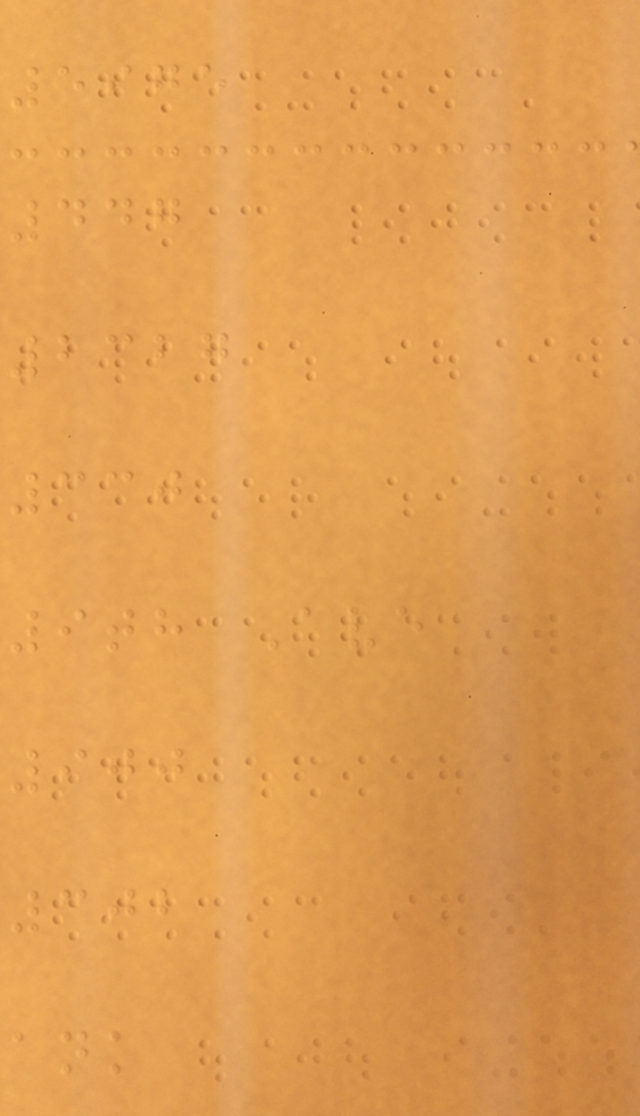5975
447
2327
330
9th Ave
900
302
ank
